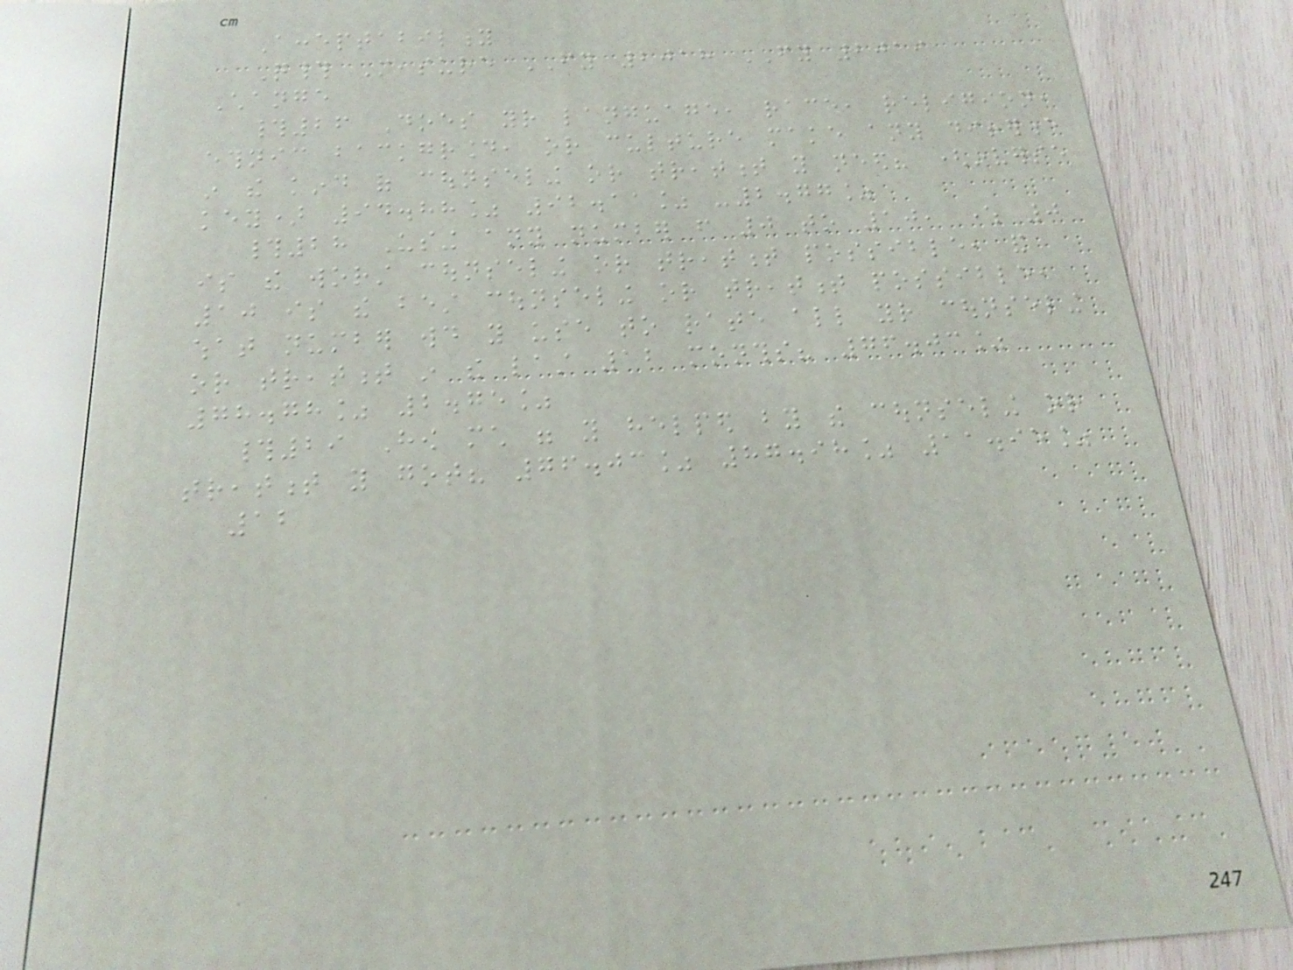Acceptability
Q# Measure FY 2018 FY 2019
Change
#26 Does your language, race, religion,
ethnic background, or culture make any difference
in the kind of counseling or treatment you need? (inverse
key) 94.88% 92.11% -2.77%
#28 Using any number from 0 to 10, where 0
is the worst counseling or treatment possible, and
10 is the best counseling or treatment possible,
what number would you use to rate all your counseling
or treatment in the last 12 months? 76.03%
78.78% 2.75%
#29 How much were you helped by the counseling or
treatment you got? 76.03% 87.98% 11.95%
12
